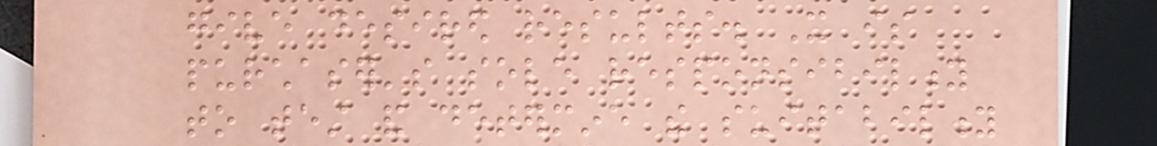give desired results. It is
purchaser's sole responsibility
to test and determine the suitability
